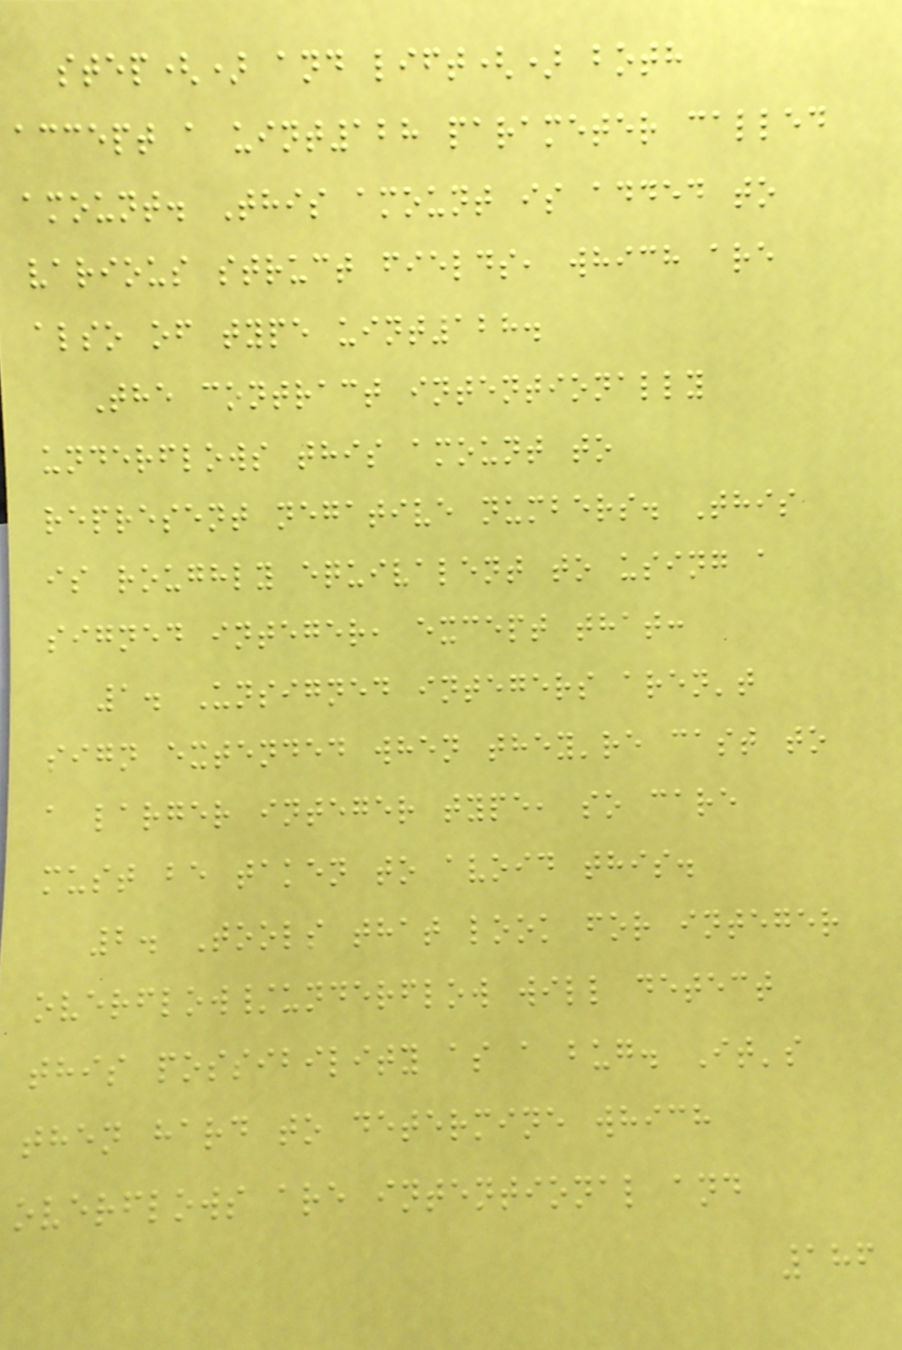step() and lift() both
accept a uint128 parameter called
amount. This amount is added to
various struct fields, which are
also of type uint128.
The contract intentionally
underflows this amount to
represent negative numbers. This
is roughly equivalent to using a
signed integer, except that:
1. Unsigned integers aren't
sign extended when they're cast to
a larger integer type, so care
must be taken to avoid this.
2. Tools that look for integer
overflow/underflow will detect
this possibility as a bug. It's
then hard to determine which
overflows are intentional and
186
